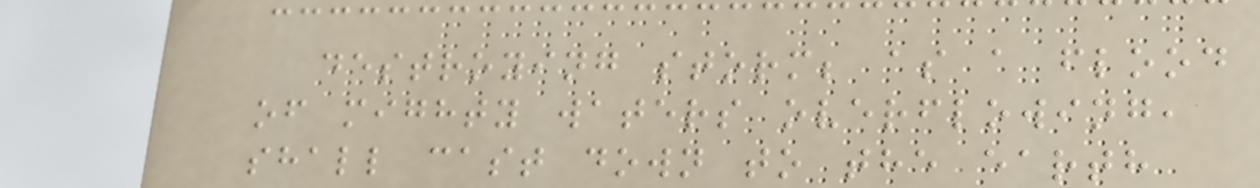destroying storm; as a flood
of mighty waters overflowing,
shall cast down to the earth
